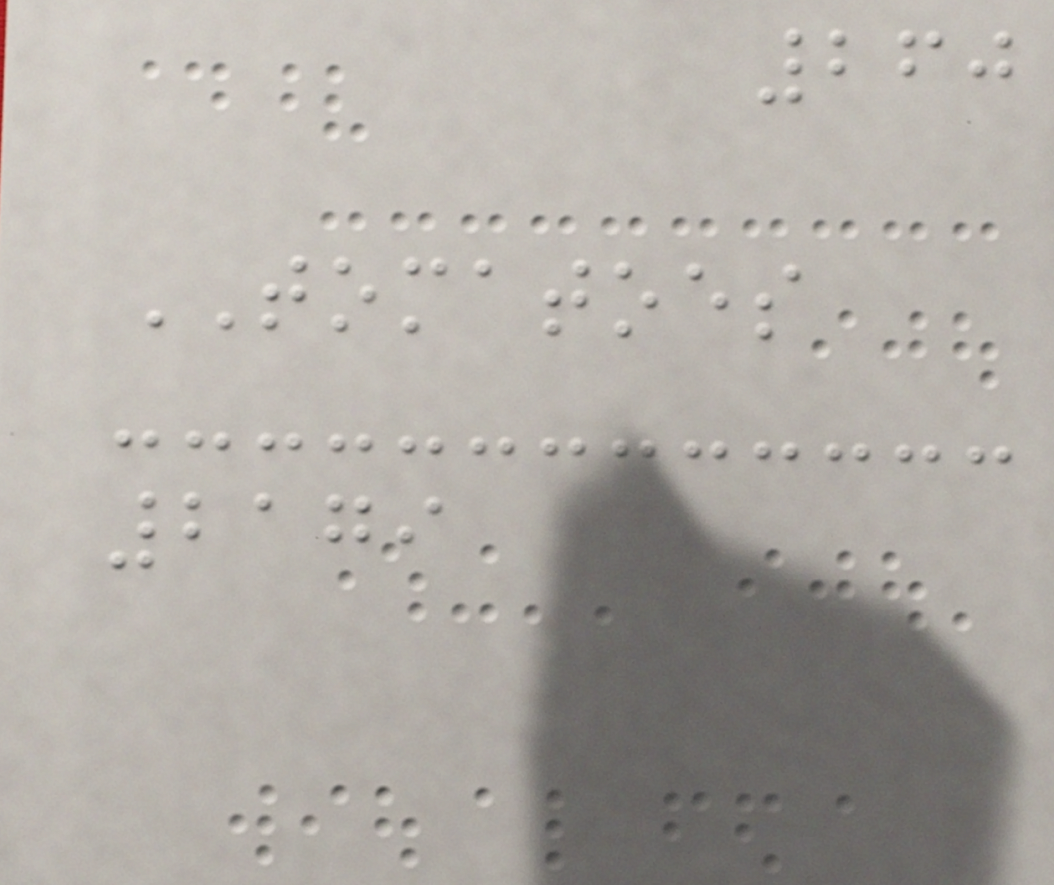260
TOMATOES
2179
